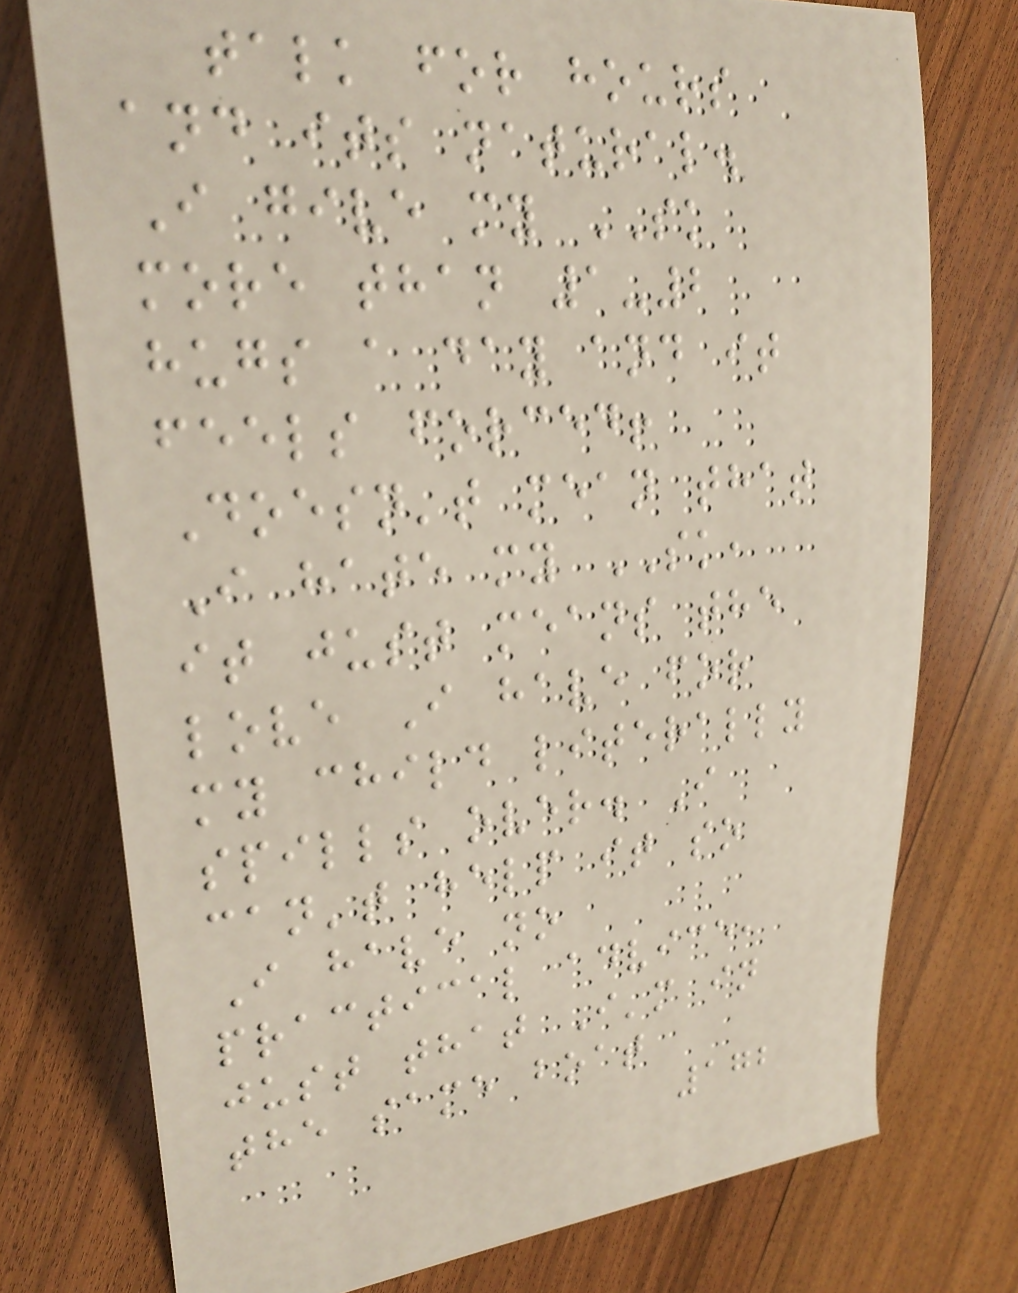talk for hours
and its natural.
I give my SK
more than 1-2
hugs a day and it
feels forced!
Doesn't mean that
I hate my SK,
it just means the
love I have for
my child literally
spills over. I
can't help it so
I have no
practical advice,
just that I'm in
the same boat
172
